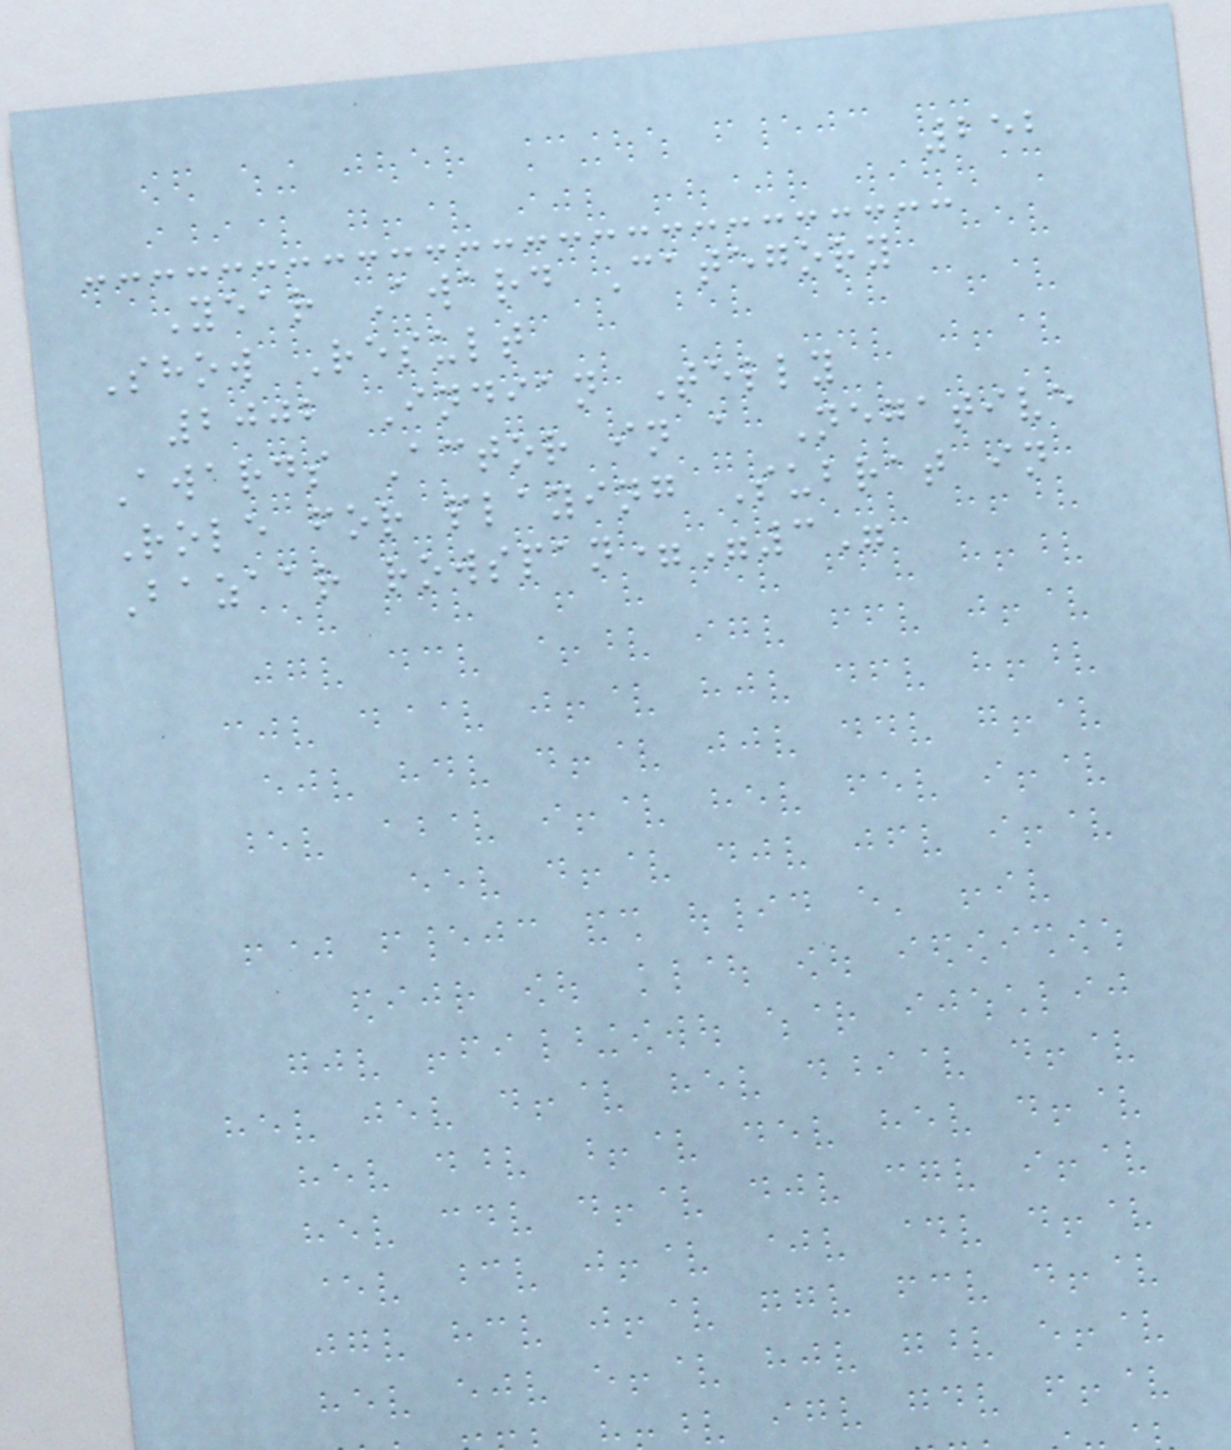252
Year Award Category
Show Result
2002 Indian Telly
Awards Actor in a Negative
Role for playing Subrat in
Bazaar rowspan="3"
